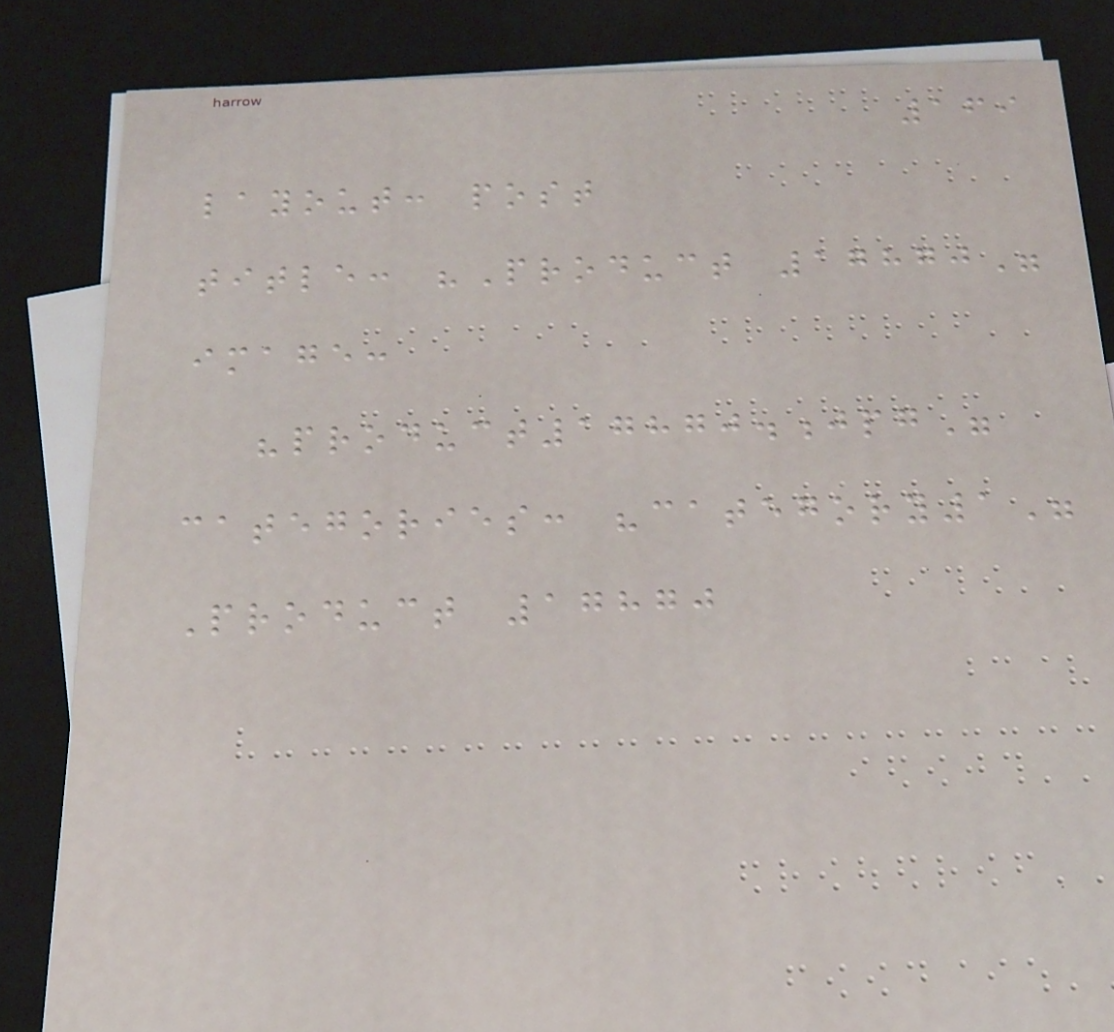169
layout: post
title: "Product 17870"
image:
"product17870.jpg"
categories: "category1"
Product 17870
